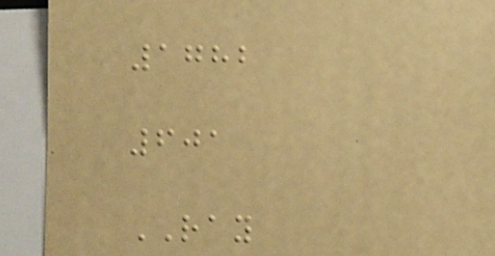1782
601
RAY
